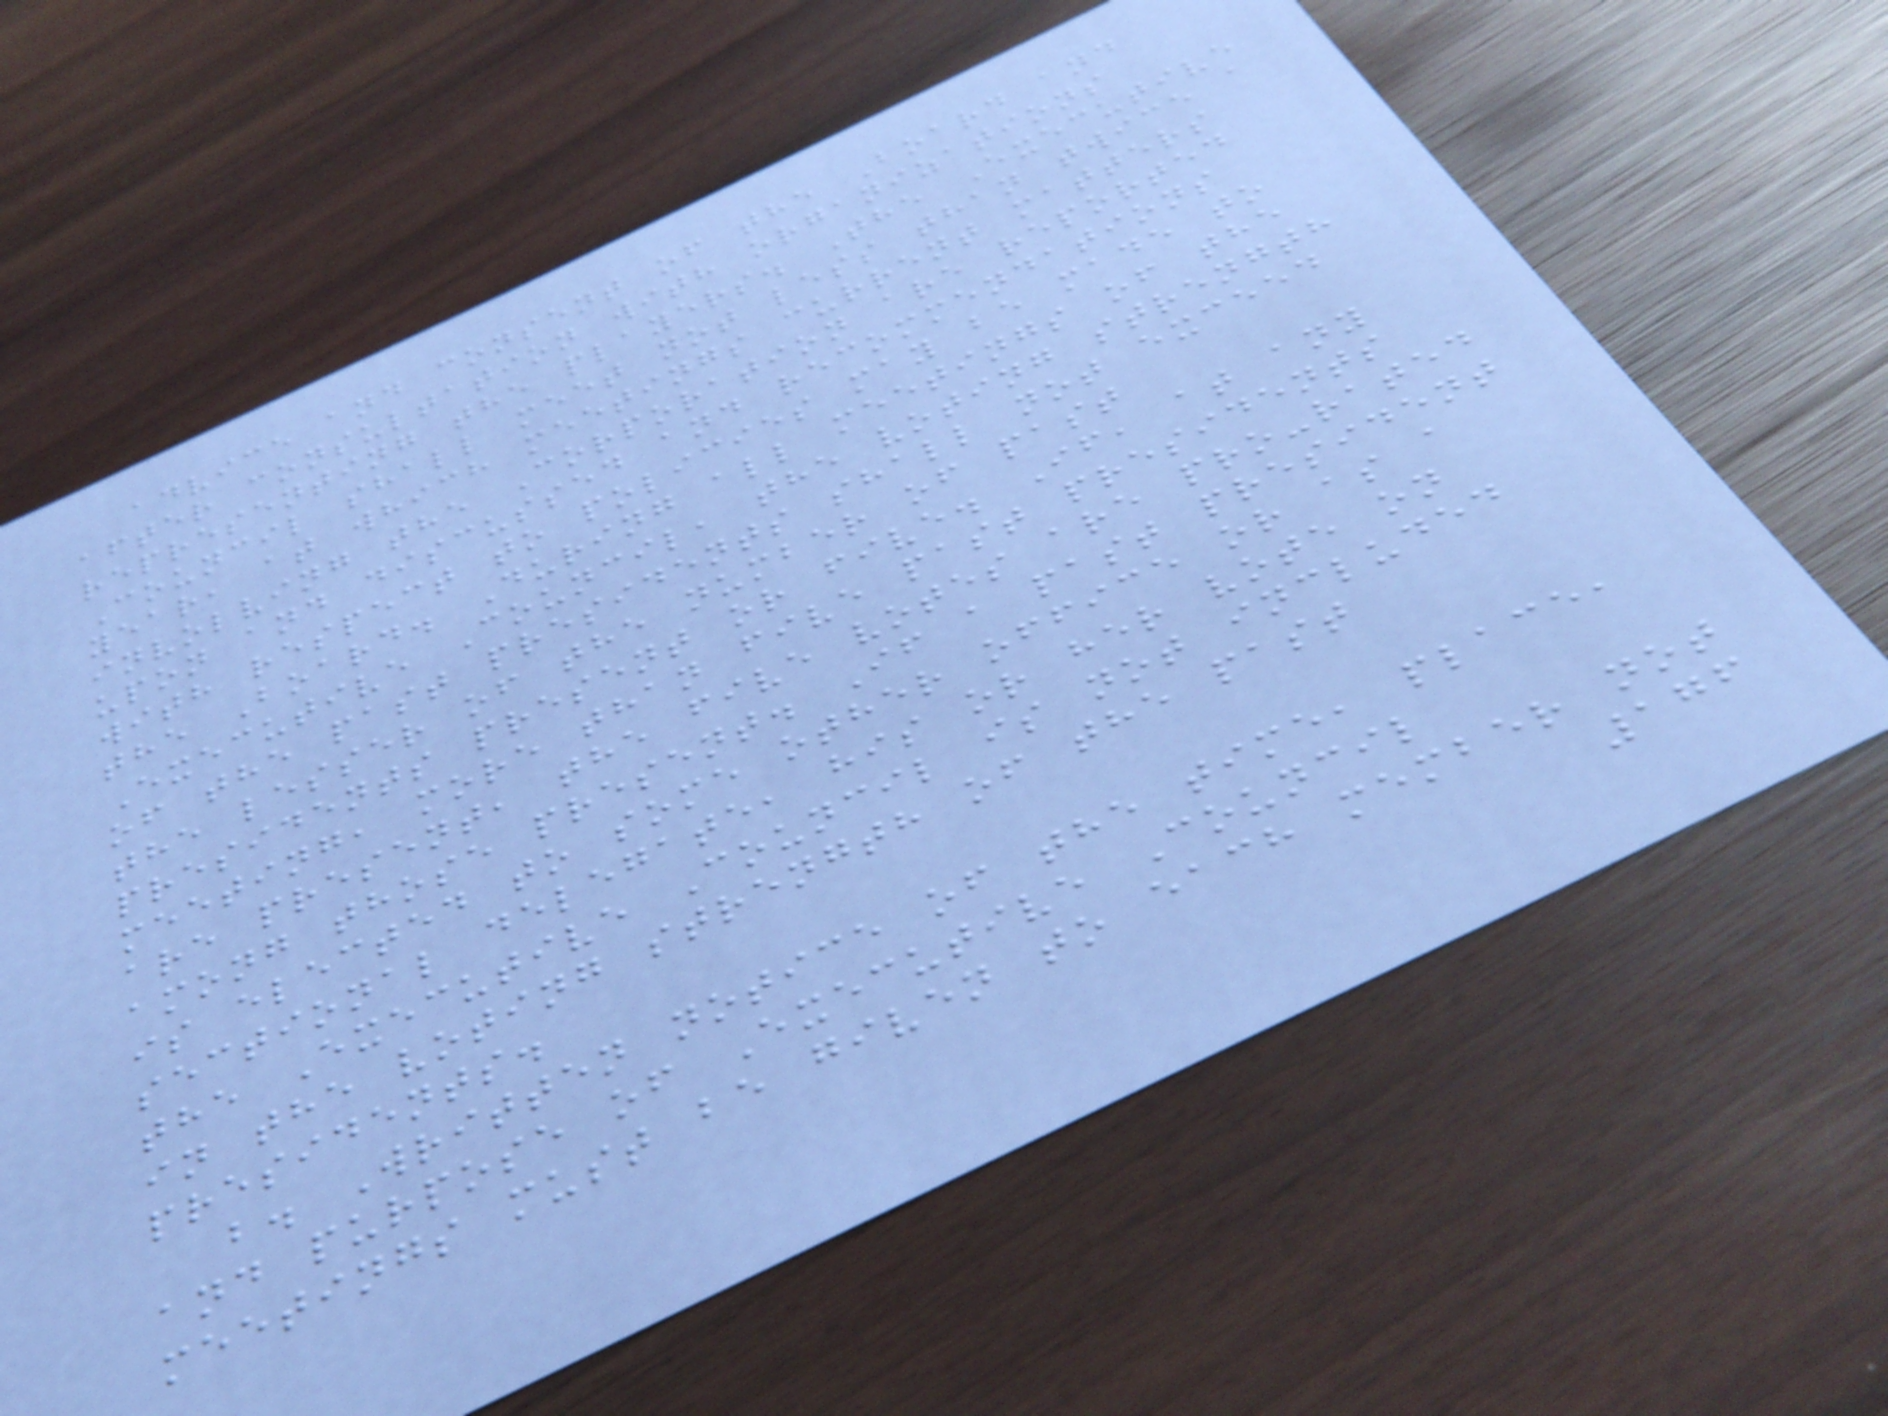advice and consent of the Board and
after consultation with organizations
representing the players. The Executive
Council shall meet not less than twice a
year, at which meetings current matters
involving the Corporation are reported
upon and discussed and recommendations
with respect to policies may be made to
the Board. During all meetings of the
Executive Council, the voting strength
of the past presidents shall not exceed
the lesser of the number of past
presidents present or five. If, at any
meeting, more than five past presidents
are present, the five votes are pro-rated
among those present. If a past president
is elected to some other office or as a
sectional delegate, his or her vote on
the Executive Council is not included
in the voting strength of the past
presidents.
b. Written notice of the time, place,
and purpose of Executive Council
meetings must be given to each member not
176
